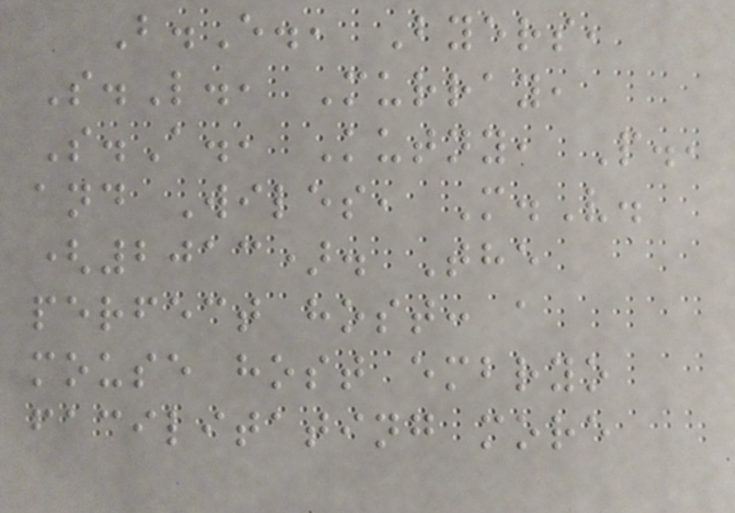B.E., Byers,
S.L., Murray,
S.A., Kutny, P.,
and Wiles, M.V.
(2013). The
perfect host: a
mouse host embryo
facilitating more
